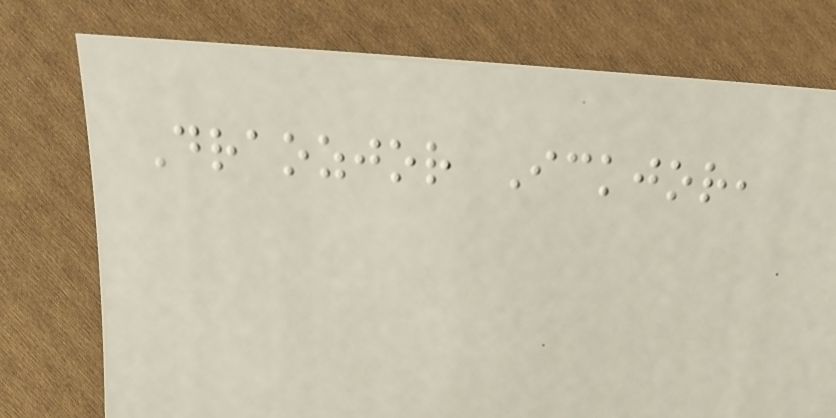Draozjor Ickjor,
